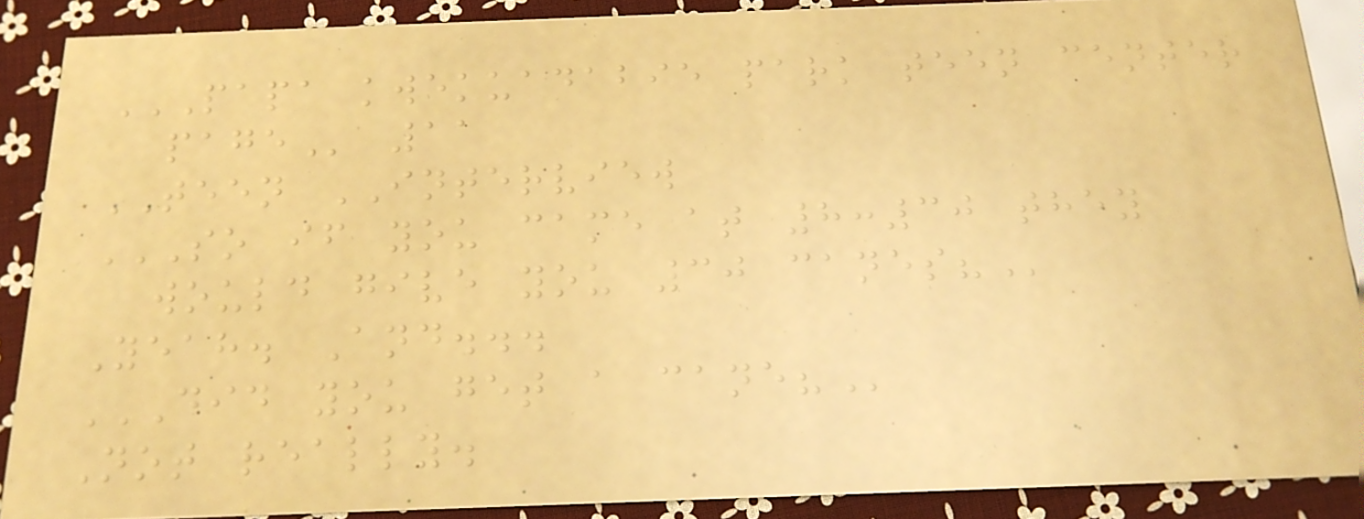PAPA KWEKUADABIE PARK TEEN CENTER
PAGE 11
TEEN INTERVIEW
SO IF YOU CAME AT 8:30 THEY
WOULD GIVE YOU 30 CANES?
Yeah. And...
DID YOU GET A CANE?
Not really.
